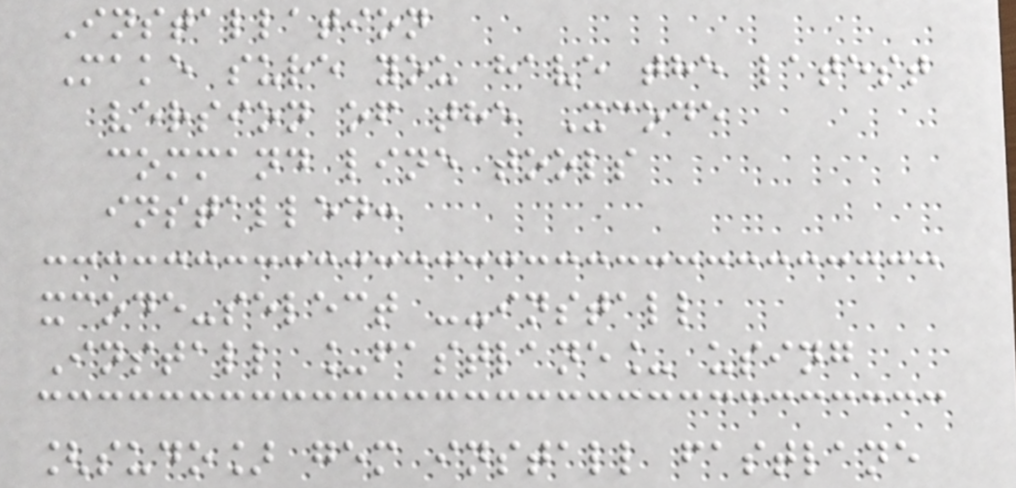Installation
Make sure you have the latest
version of the Xcode
command line tools
installed:
xcode-select --install
Install _fastlane_ using
[sudo] gem install fastlane
